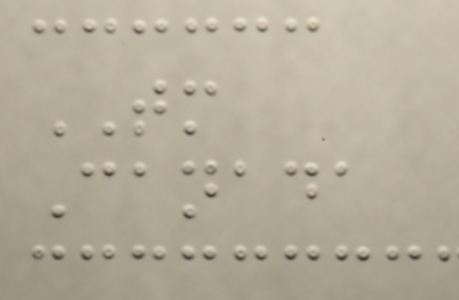TM
Canada
